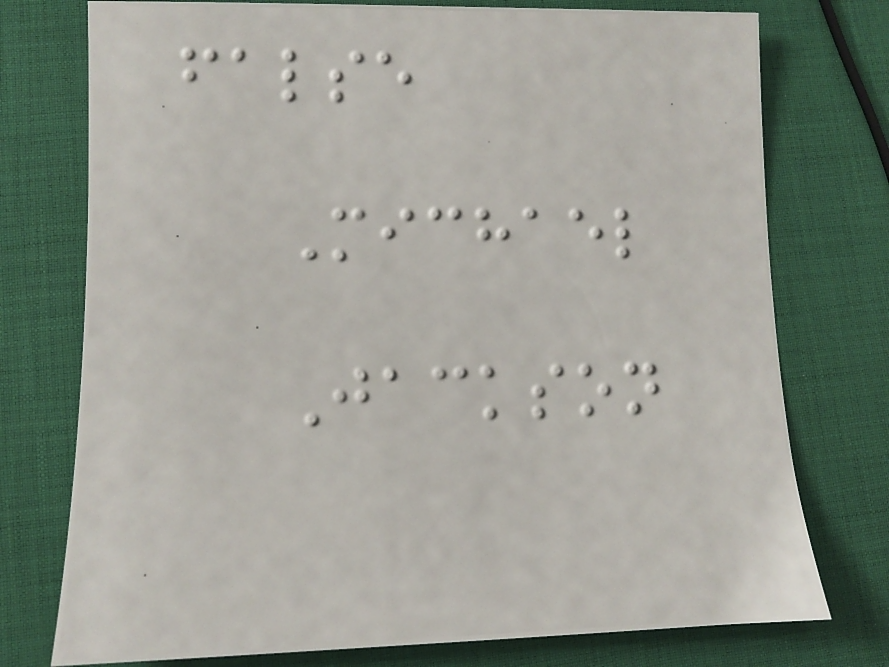false
Michael
Jackson
